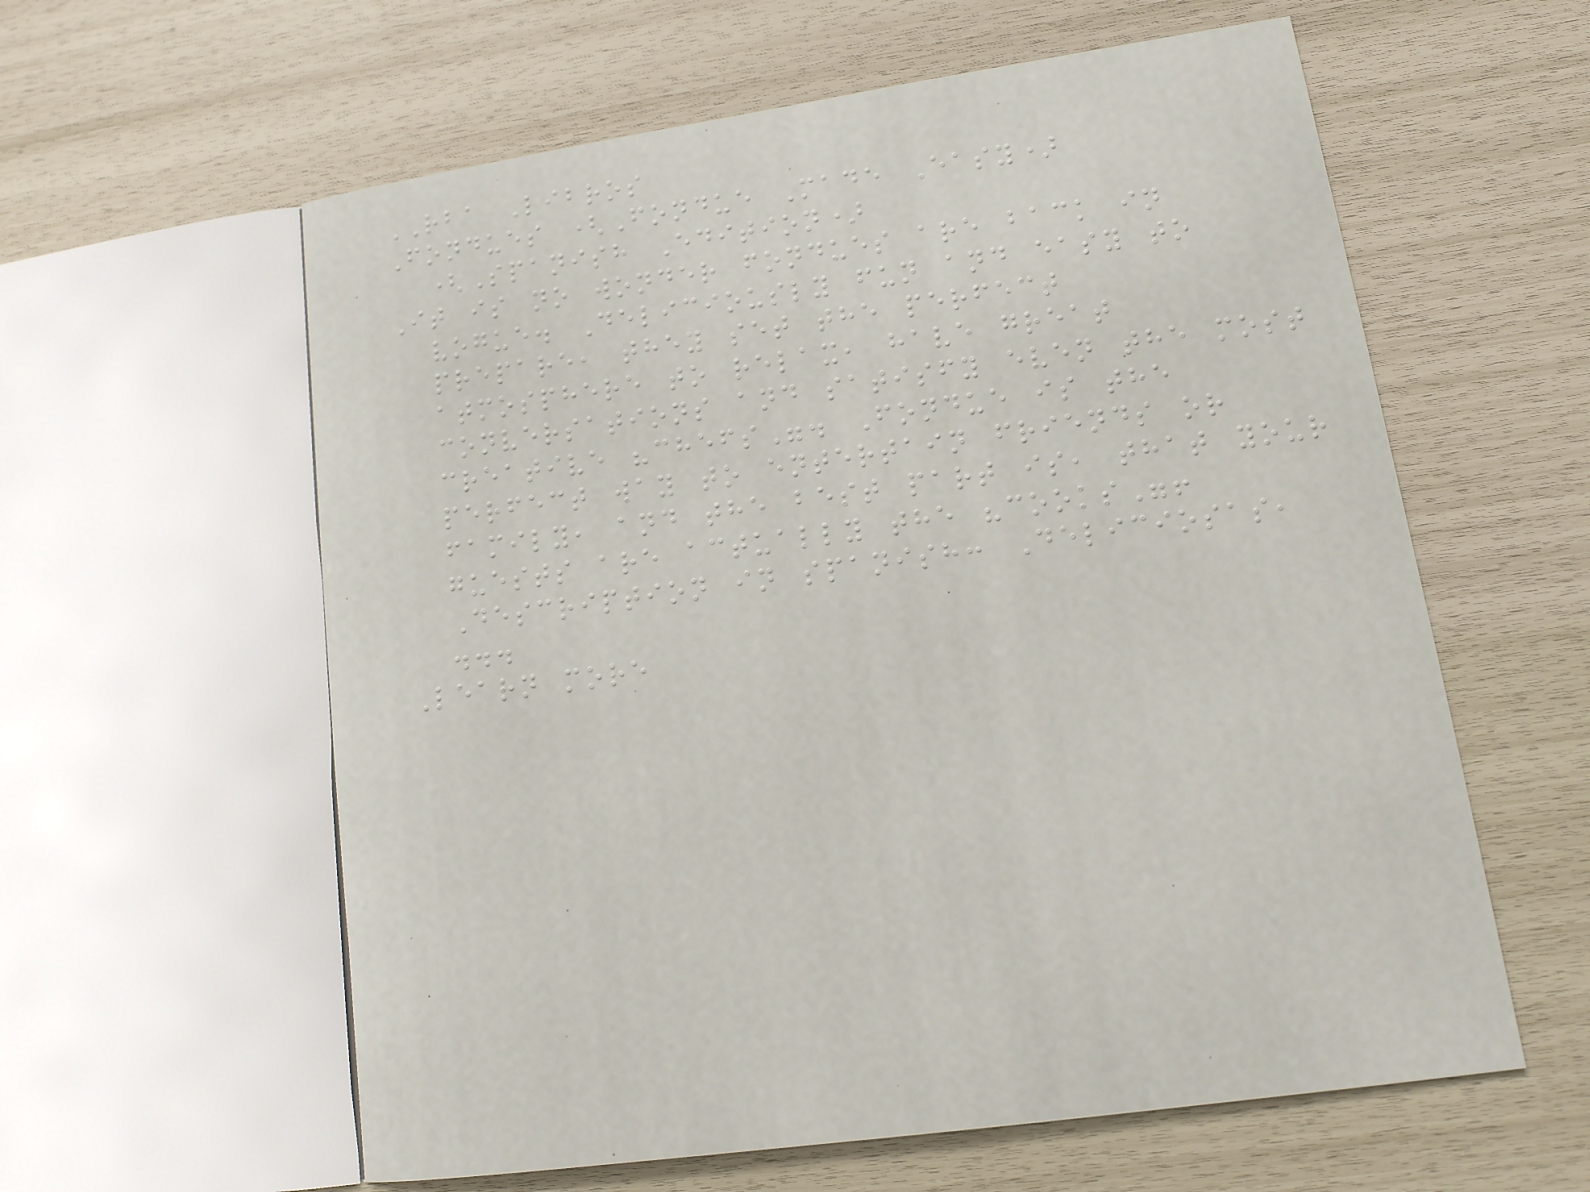RBA Libros
Fondues (Fondue Made Easy)
(Spanish Edition)
It is no wonder fondues are back in
vogue. Deliciously fun and easy to
prepare, they set the perfect
atmosphere to relax, have great
conversations and satisfy even the most
creative "chefs". Fondue is the
perfect way to entertain friends or
family, and the best part is, that your
guests are actually the "cooks"!
Description in spanish: Deliciosas,
...
Learn more
